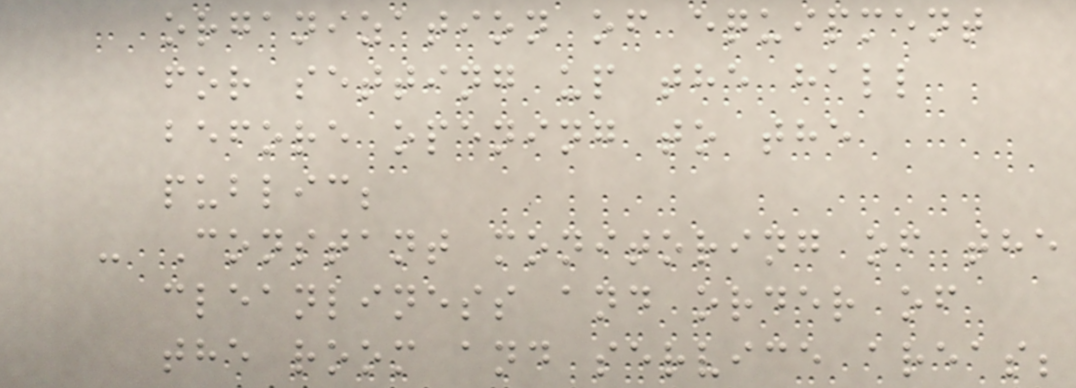organization of equipment
for setting up the hall
before opening to the
public;
- Constant monitoring of the
cleanliness and order of
the room and service areas;
